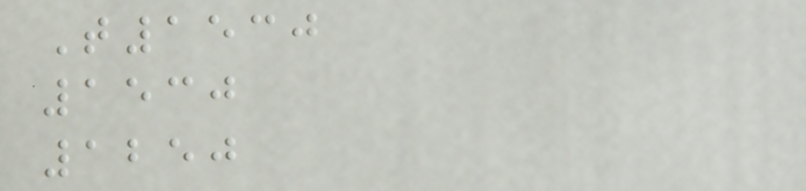T1530
1530
1250
